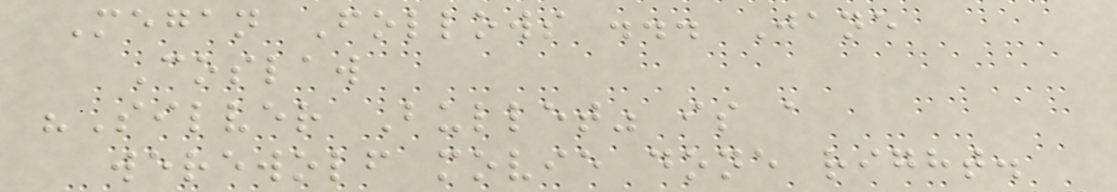Megan Follows ... Jane
Coslaw
"Silver Bullet" is a
werewolf movie done right.
